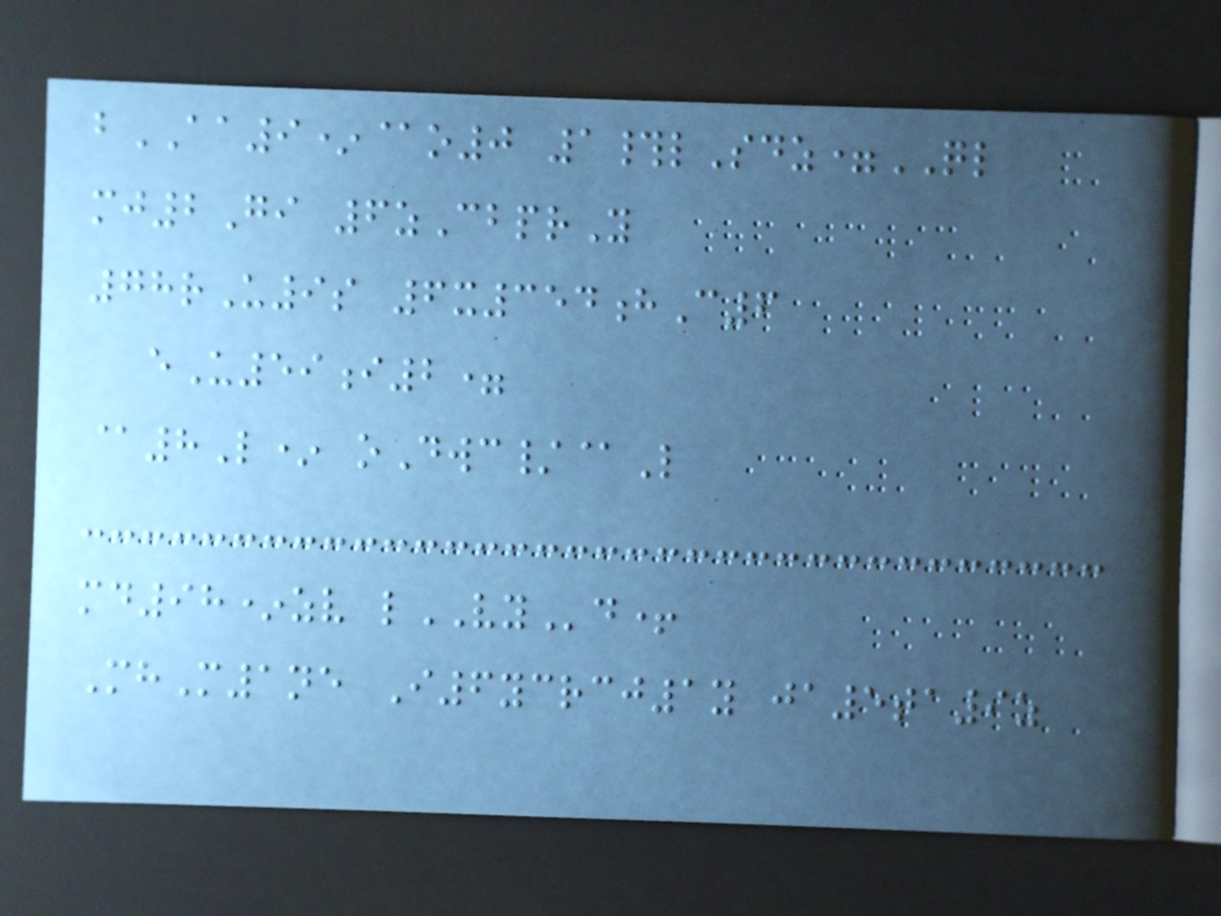bAA9*@o0 1#lSdz=QL
mj2Gi 6zCbprY
78rU9s 6x354hC6
eU59i2=
@8L* oDwc/@L
md98*zv lVYd+
MhM1ne I6ycrcj1y ja5ta9z
